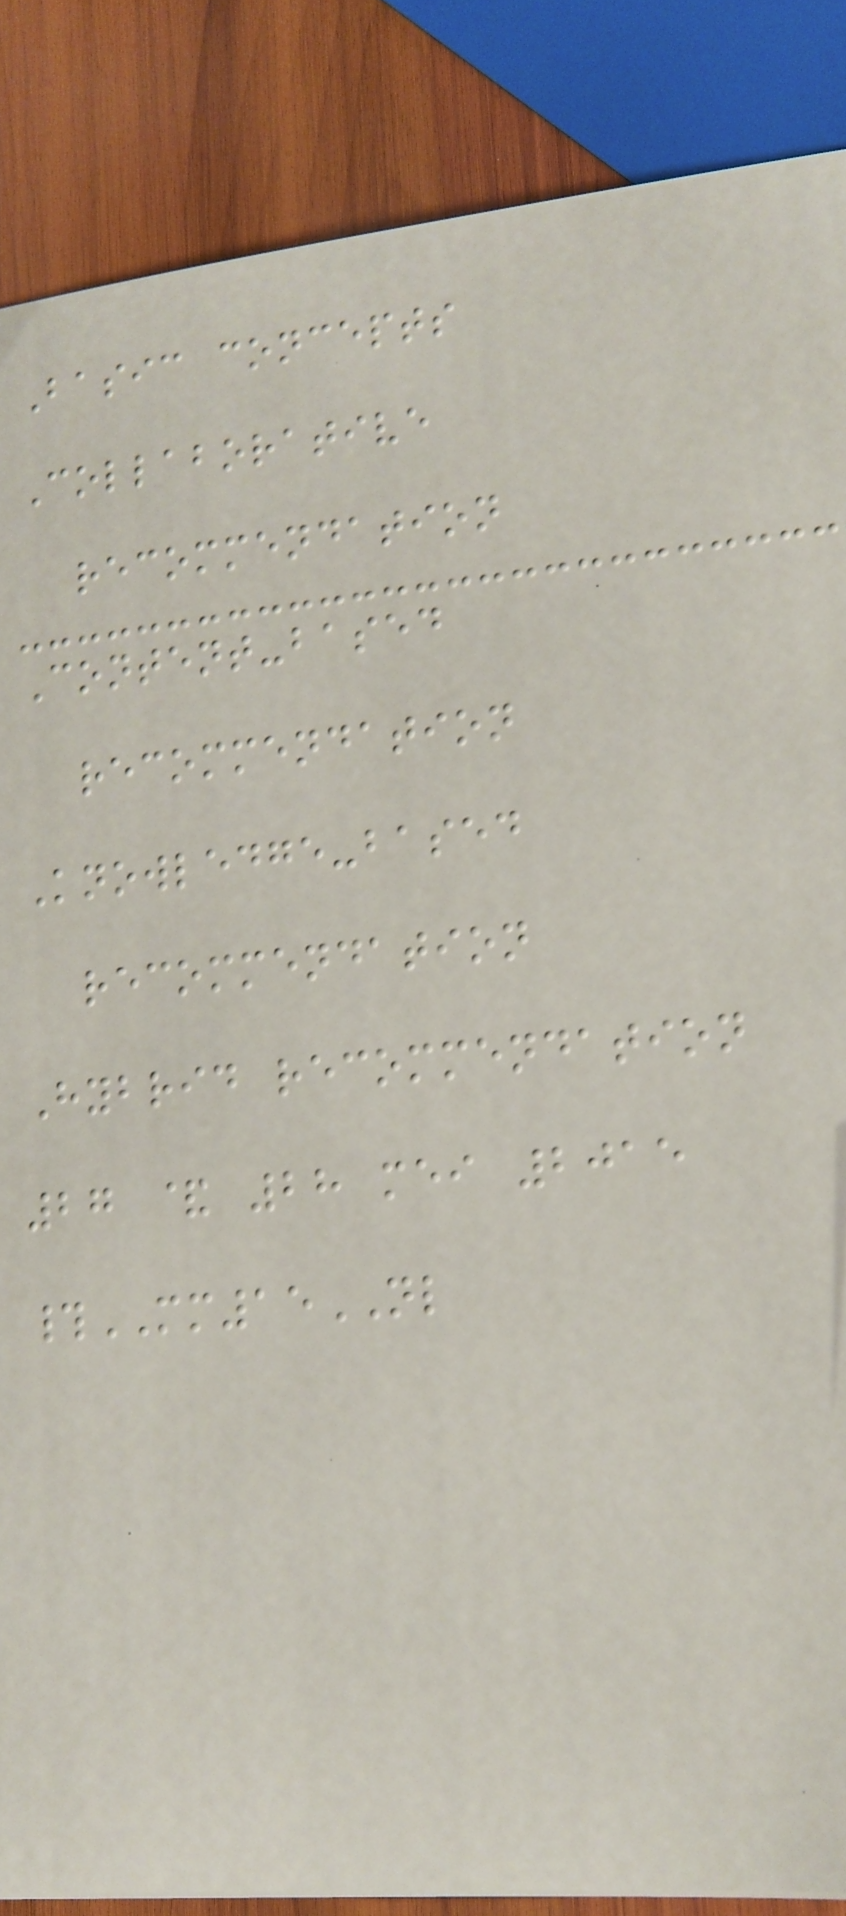Basic concepts
Collaborative
recommendation
Content-based
recommendation
Knowledge-based
recommendation
Hybrid recommendation
27 & 28 mei 2015
#MM15NL
